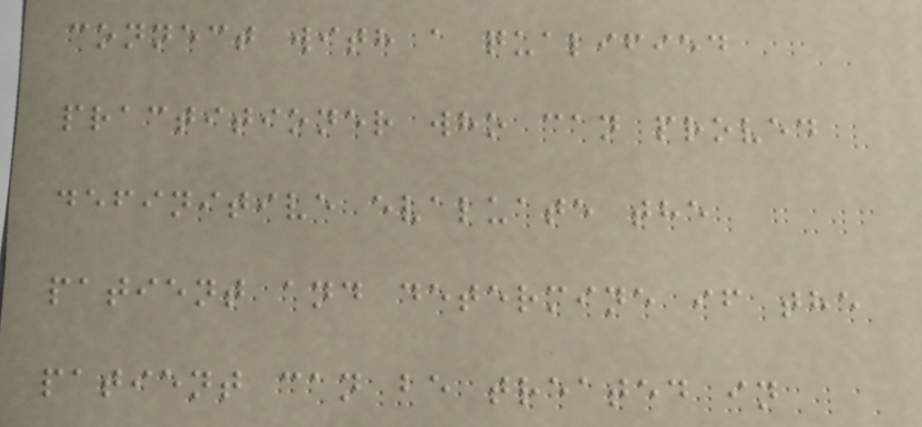connect with a qualified
practitioner who can proved
definitive evaluate the
patient and determine if the
patient can be treated in
